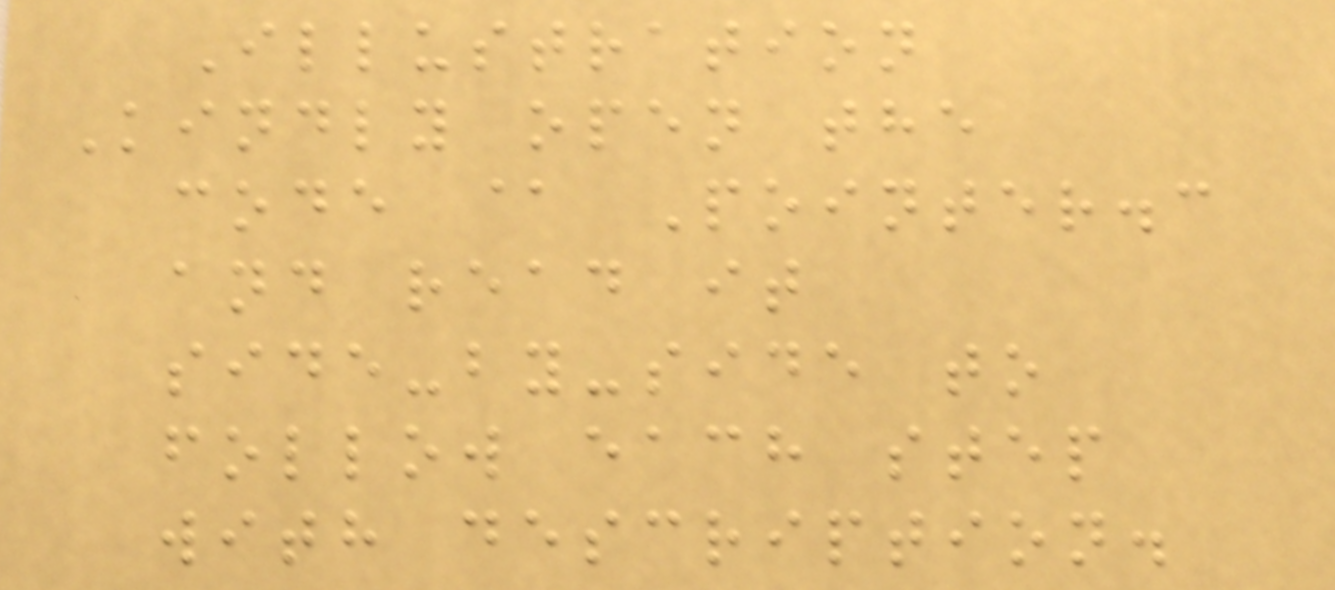Illustration
Kindly open the
code @ Pointer.c
and read it
side-by-side to
follow each step
with description.
